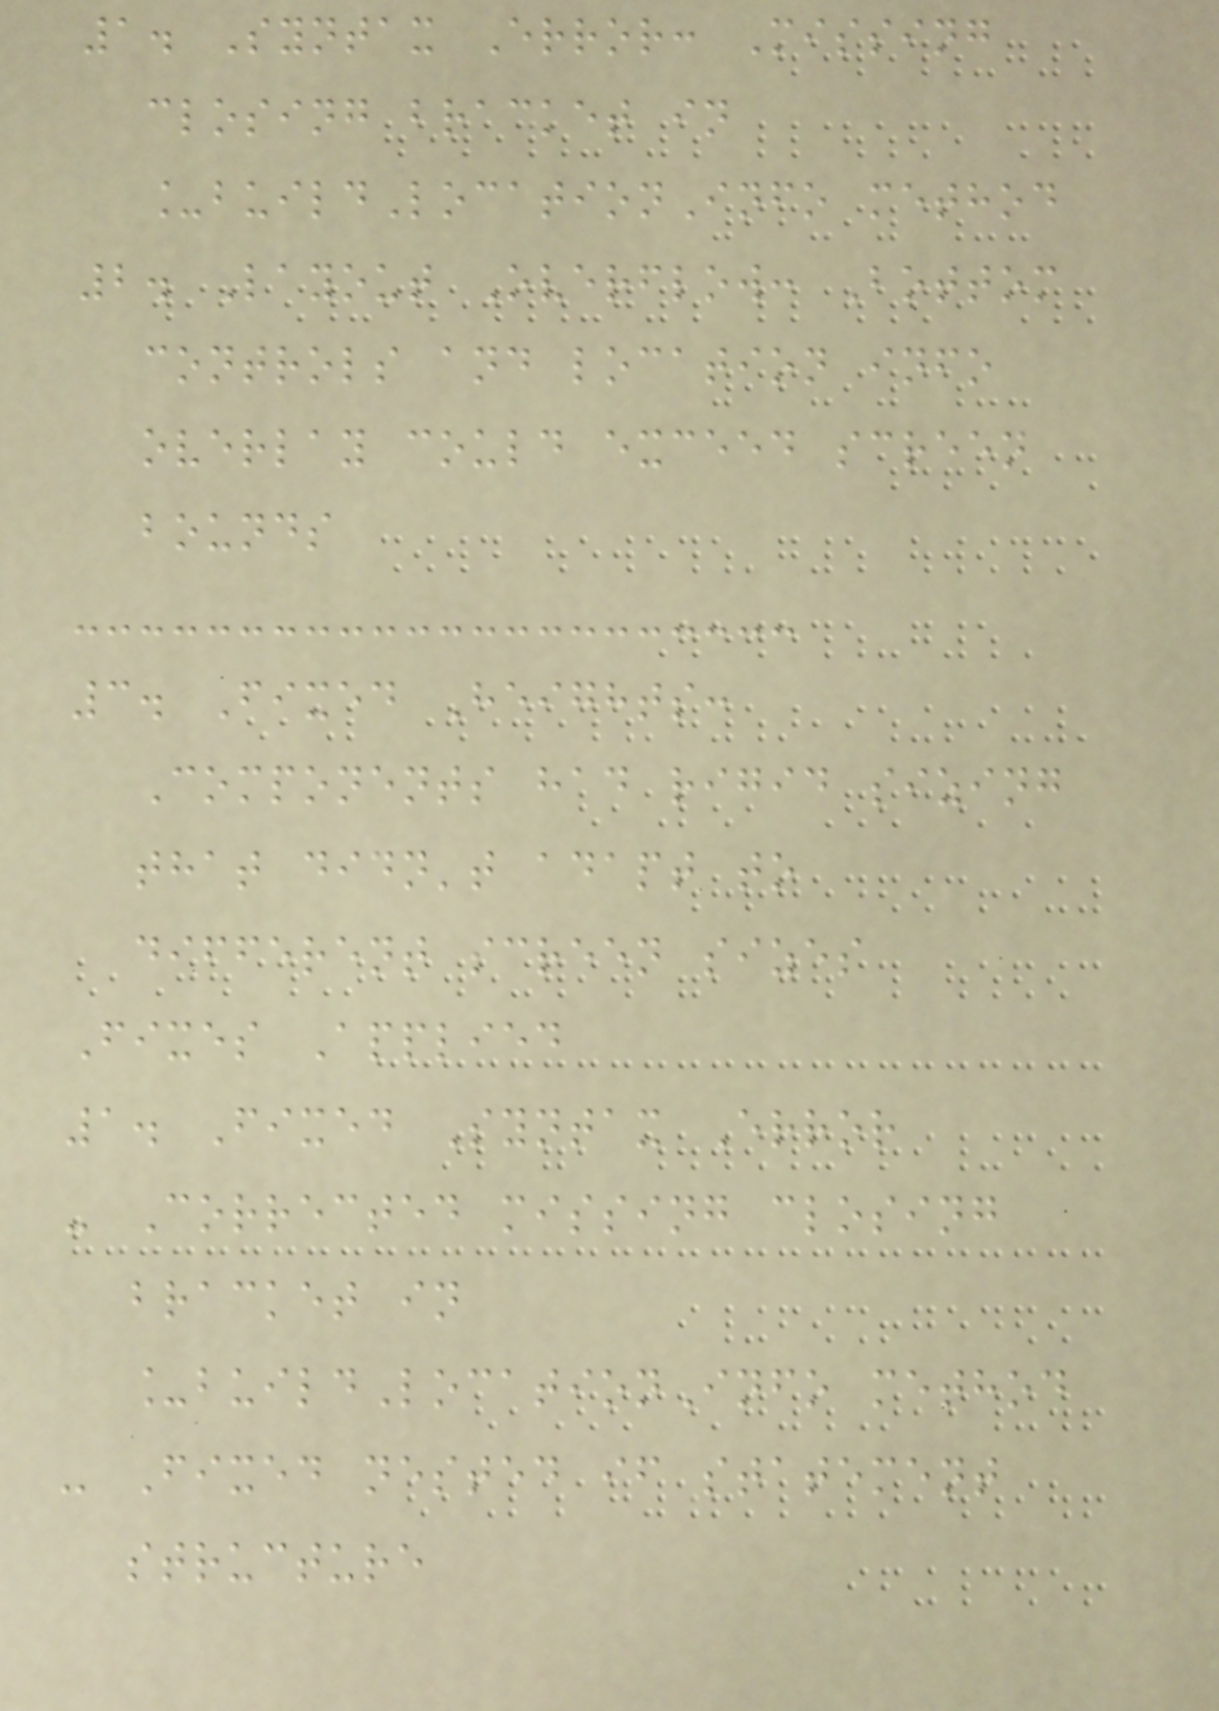1. Syntax Error: Missing
closing bracket in
_buildLocationInfo method
2. Layout Overflow: Bottom
controls and location info
overlay could exceed screen
bounds
3. Fixed Heights:
Components had rigid sizing
that didn't adapt to
different screen sizes
Fixes Applied
1. Fixed Syntax Error
- Corrected missing closing
bracket in
_buildLocationInfo method
- Fixed nested if statement
structure
